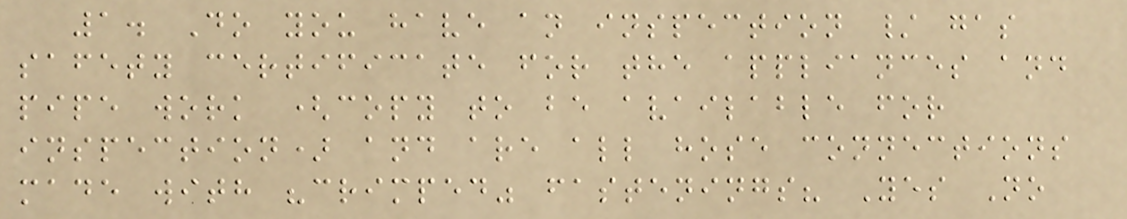1. Do you have an inspection / gas
safety certificate for the appliances and
pipe work (copy to be available for
inspection) and are all hose connections
made with "crimped" fastenings? Yes No
